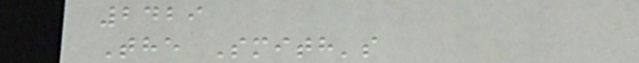2429
The Smith's
